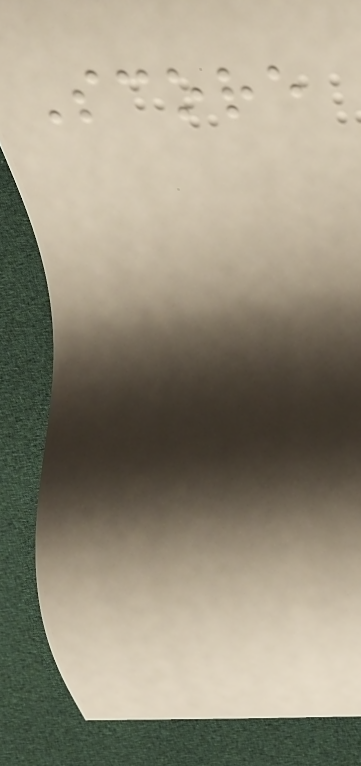Score
